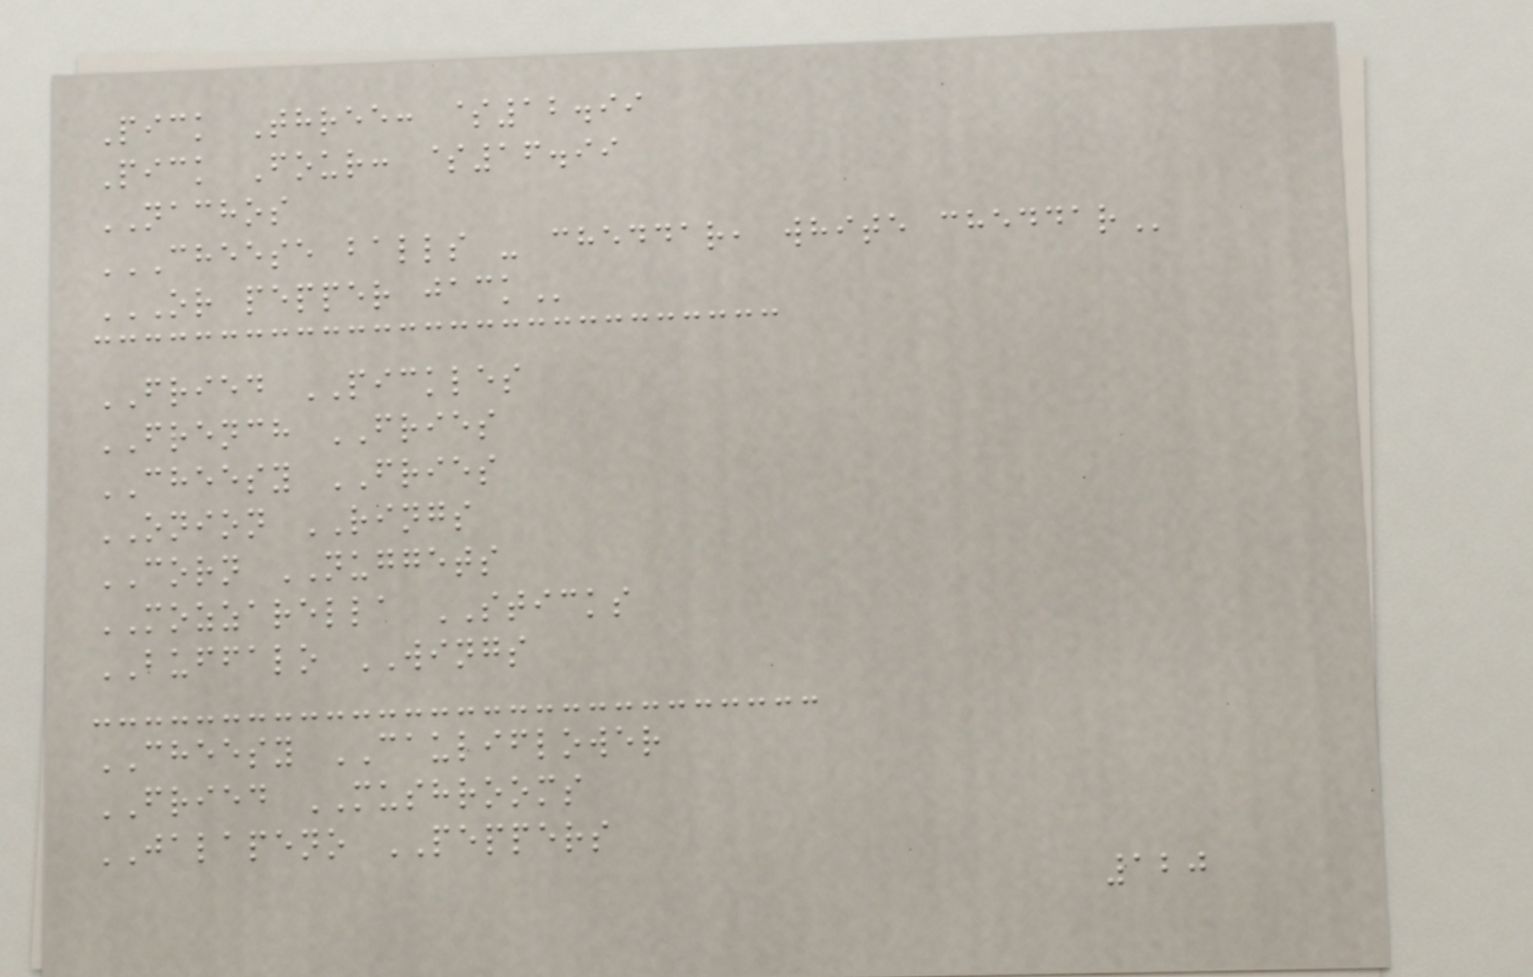Pick Three: $12.99
Pick Four: $16.99
NACHOS
CHEESE BALLS - CHEDDAR, WHITE CHEDDAR
OR PEPPER JACK
FRIED PICKLES
FRENCH FRIES
CHEESY FRIES
ONION RINGS
CORN NUGGETS
MOZZARELLA STICKS
BUFFALO WINGS
CHEESY CAULIFLOWER
FRIED MUSHROOMS
JALAPENO PEPPERS
120
